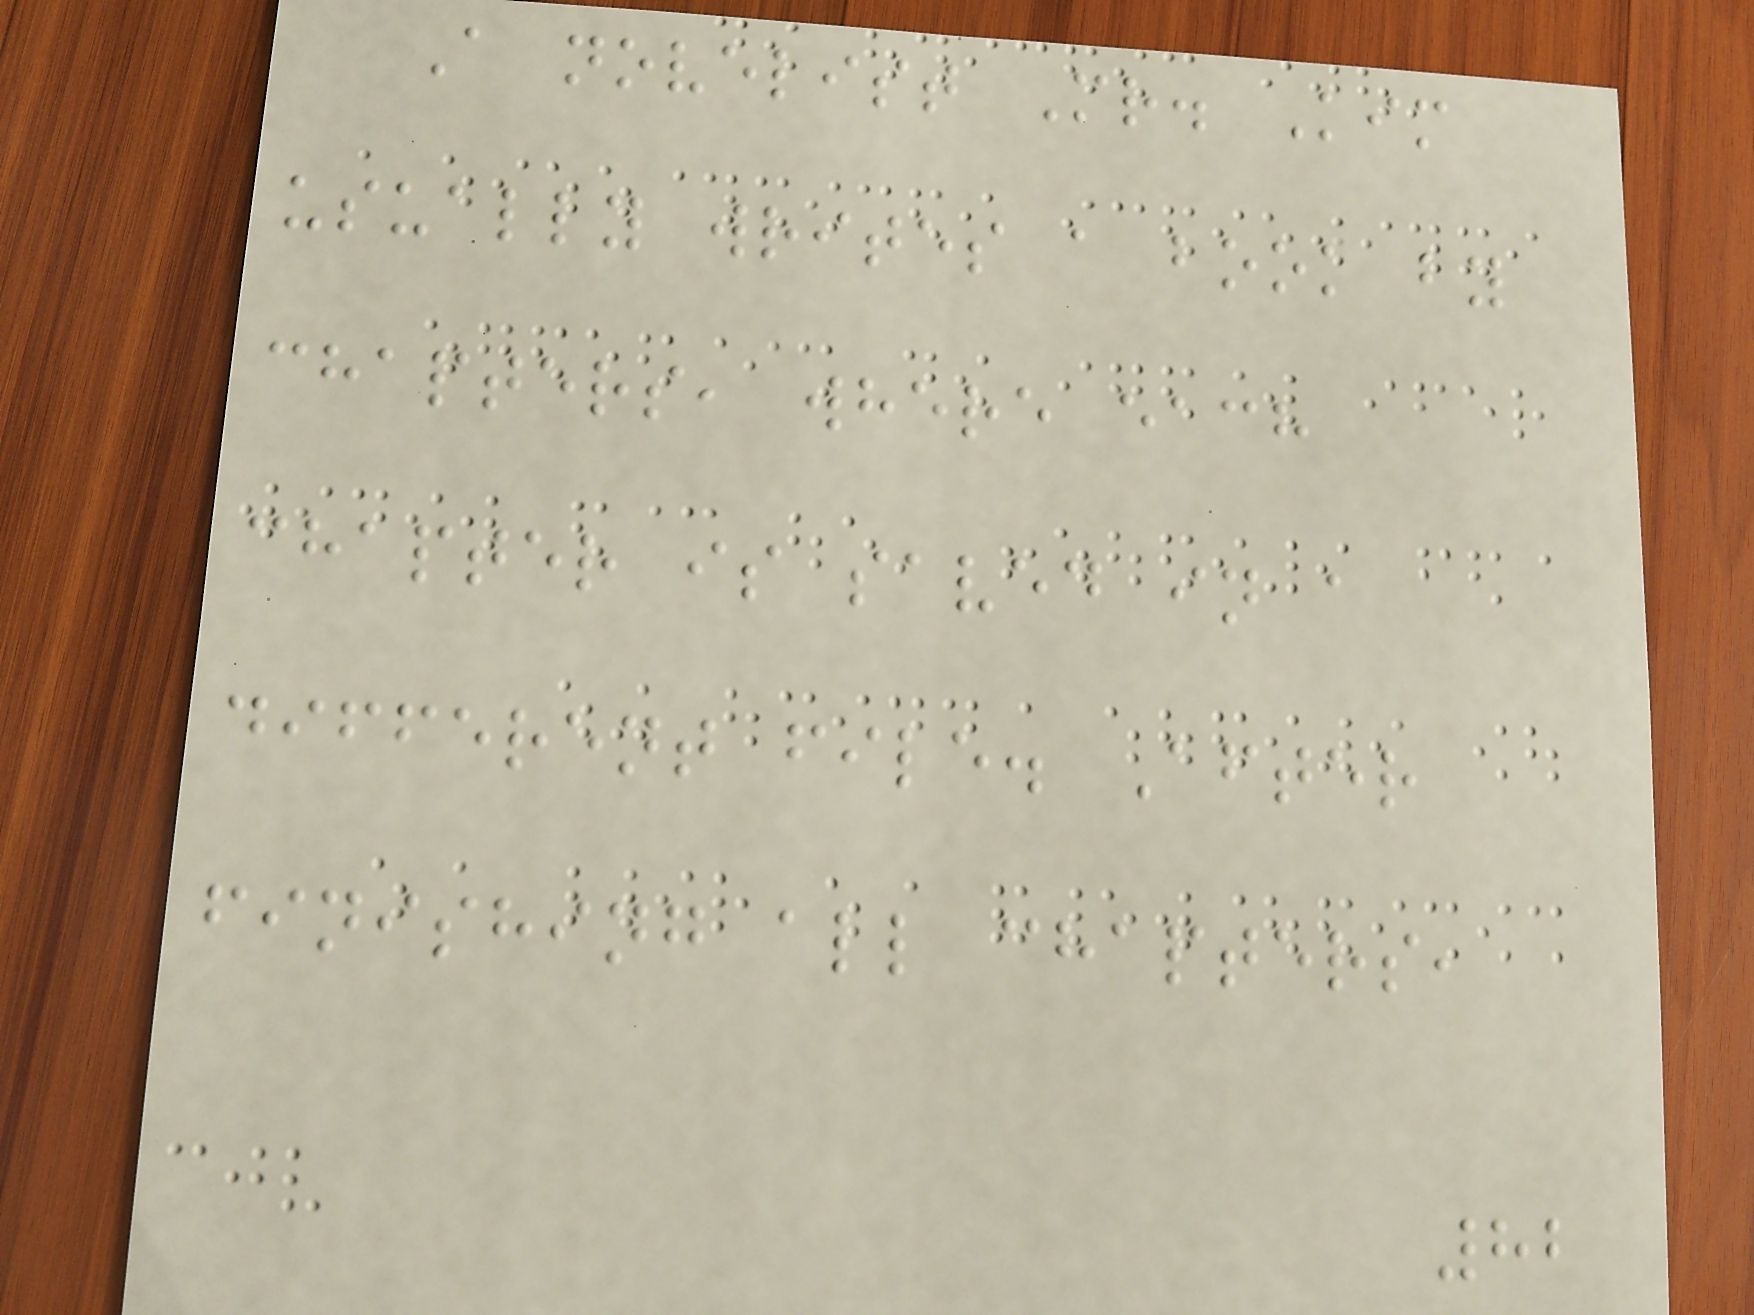A novelist Mr. Kim
usually writes a book by
chapters, where each
chapter is saved in a
different file. After
finishing all chapters,
82
